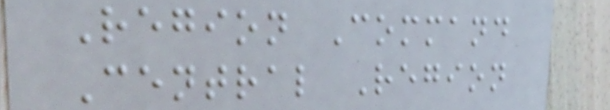Region Command
Central Region
